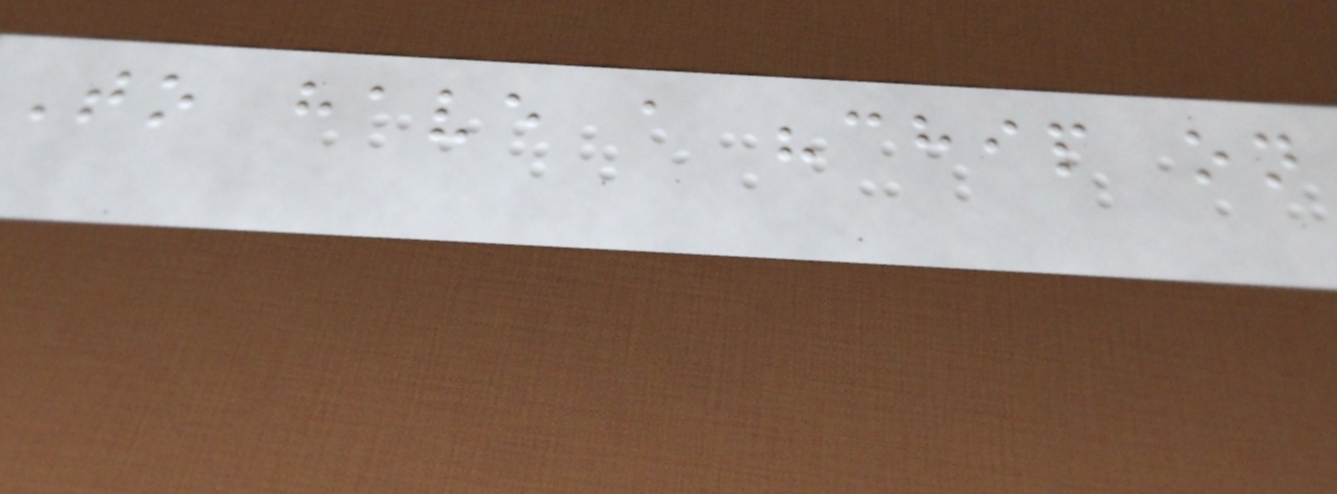To have a "chip on
